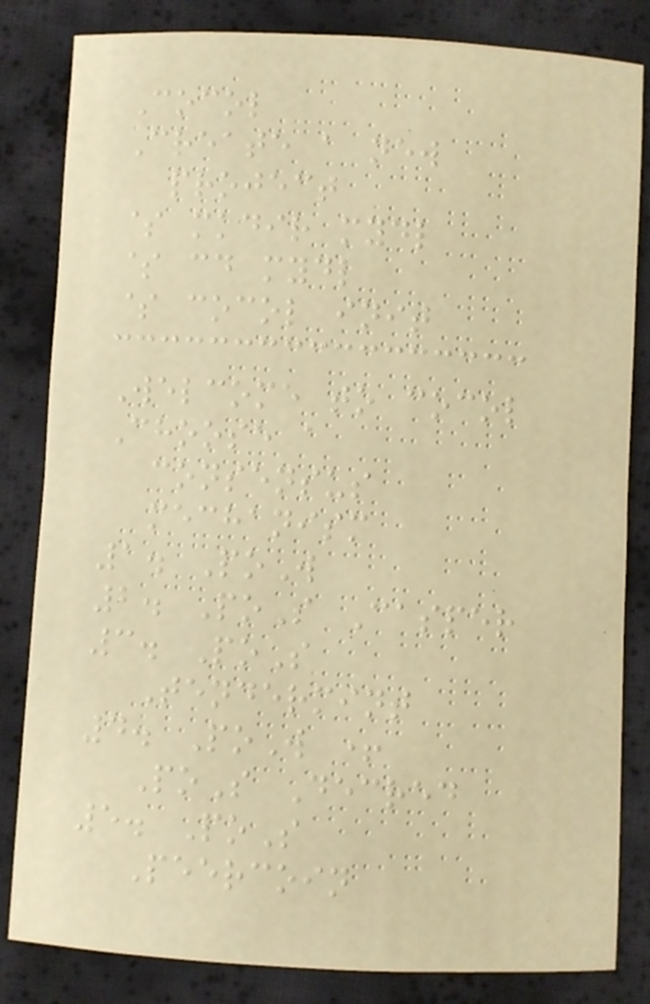Cocol
Create a new
project
$ mkdir mydl
$ cd mydl
$ cocol init
Welcome to cocol
Choose a
consensus
mechanism
1. PoW
2. PoS Casper
3. PoS
Tendermint
4. PoW +
PoS Decred
5. PoS
Peercoin
